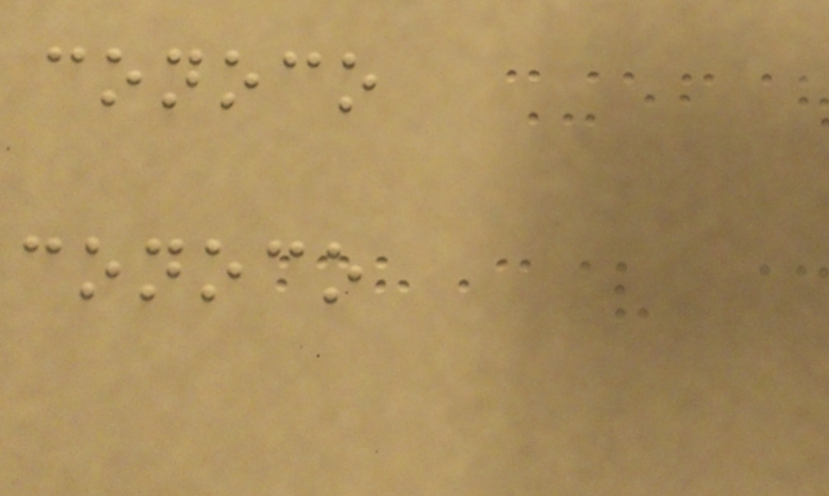conoco
conoco
